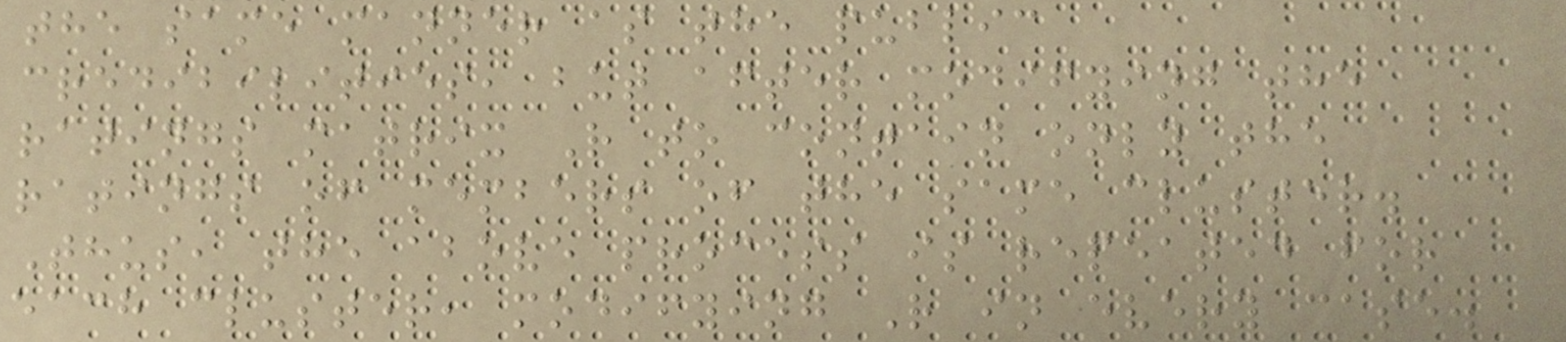the same manner as the public
credibilities, but after modifying the
ratings matrix R to contain only the
ratings of members of the same cluster.
Thus, the above process is repeated for
each cluster, modifying R in every case.
